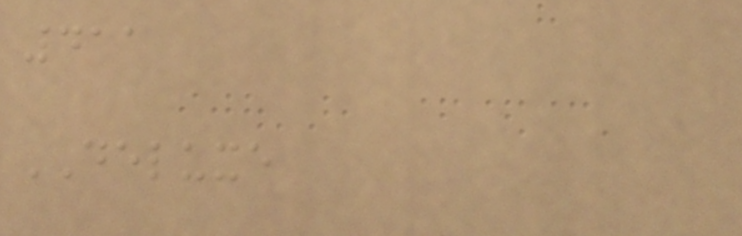411
DELUXE
